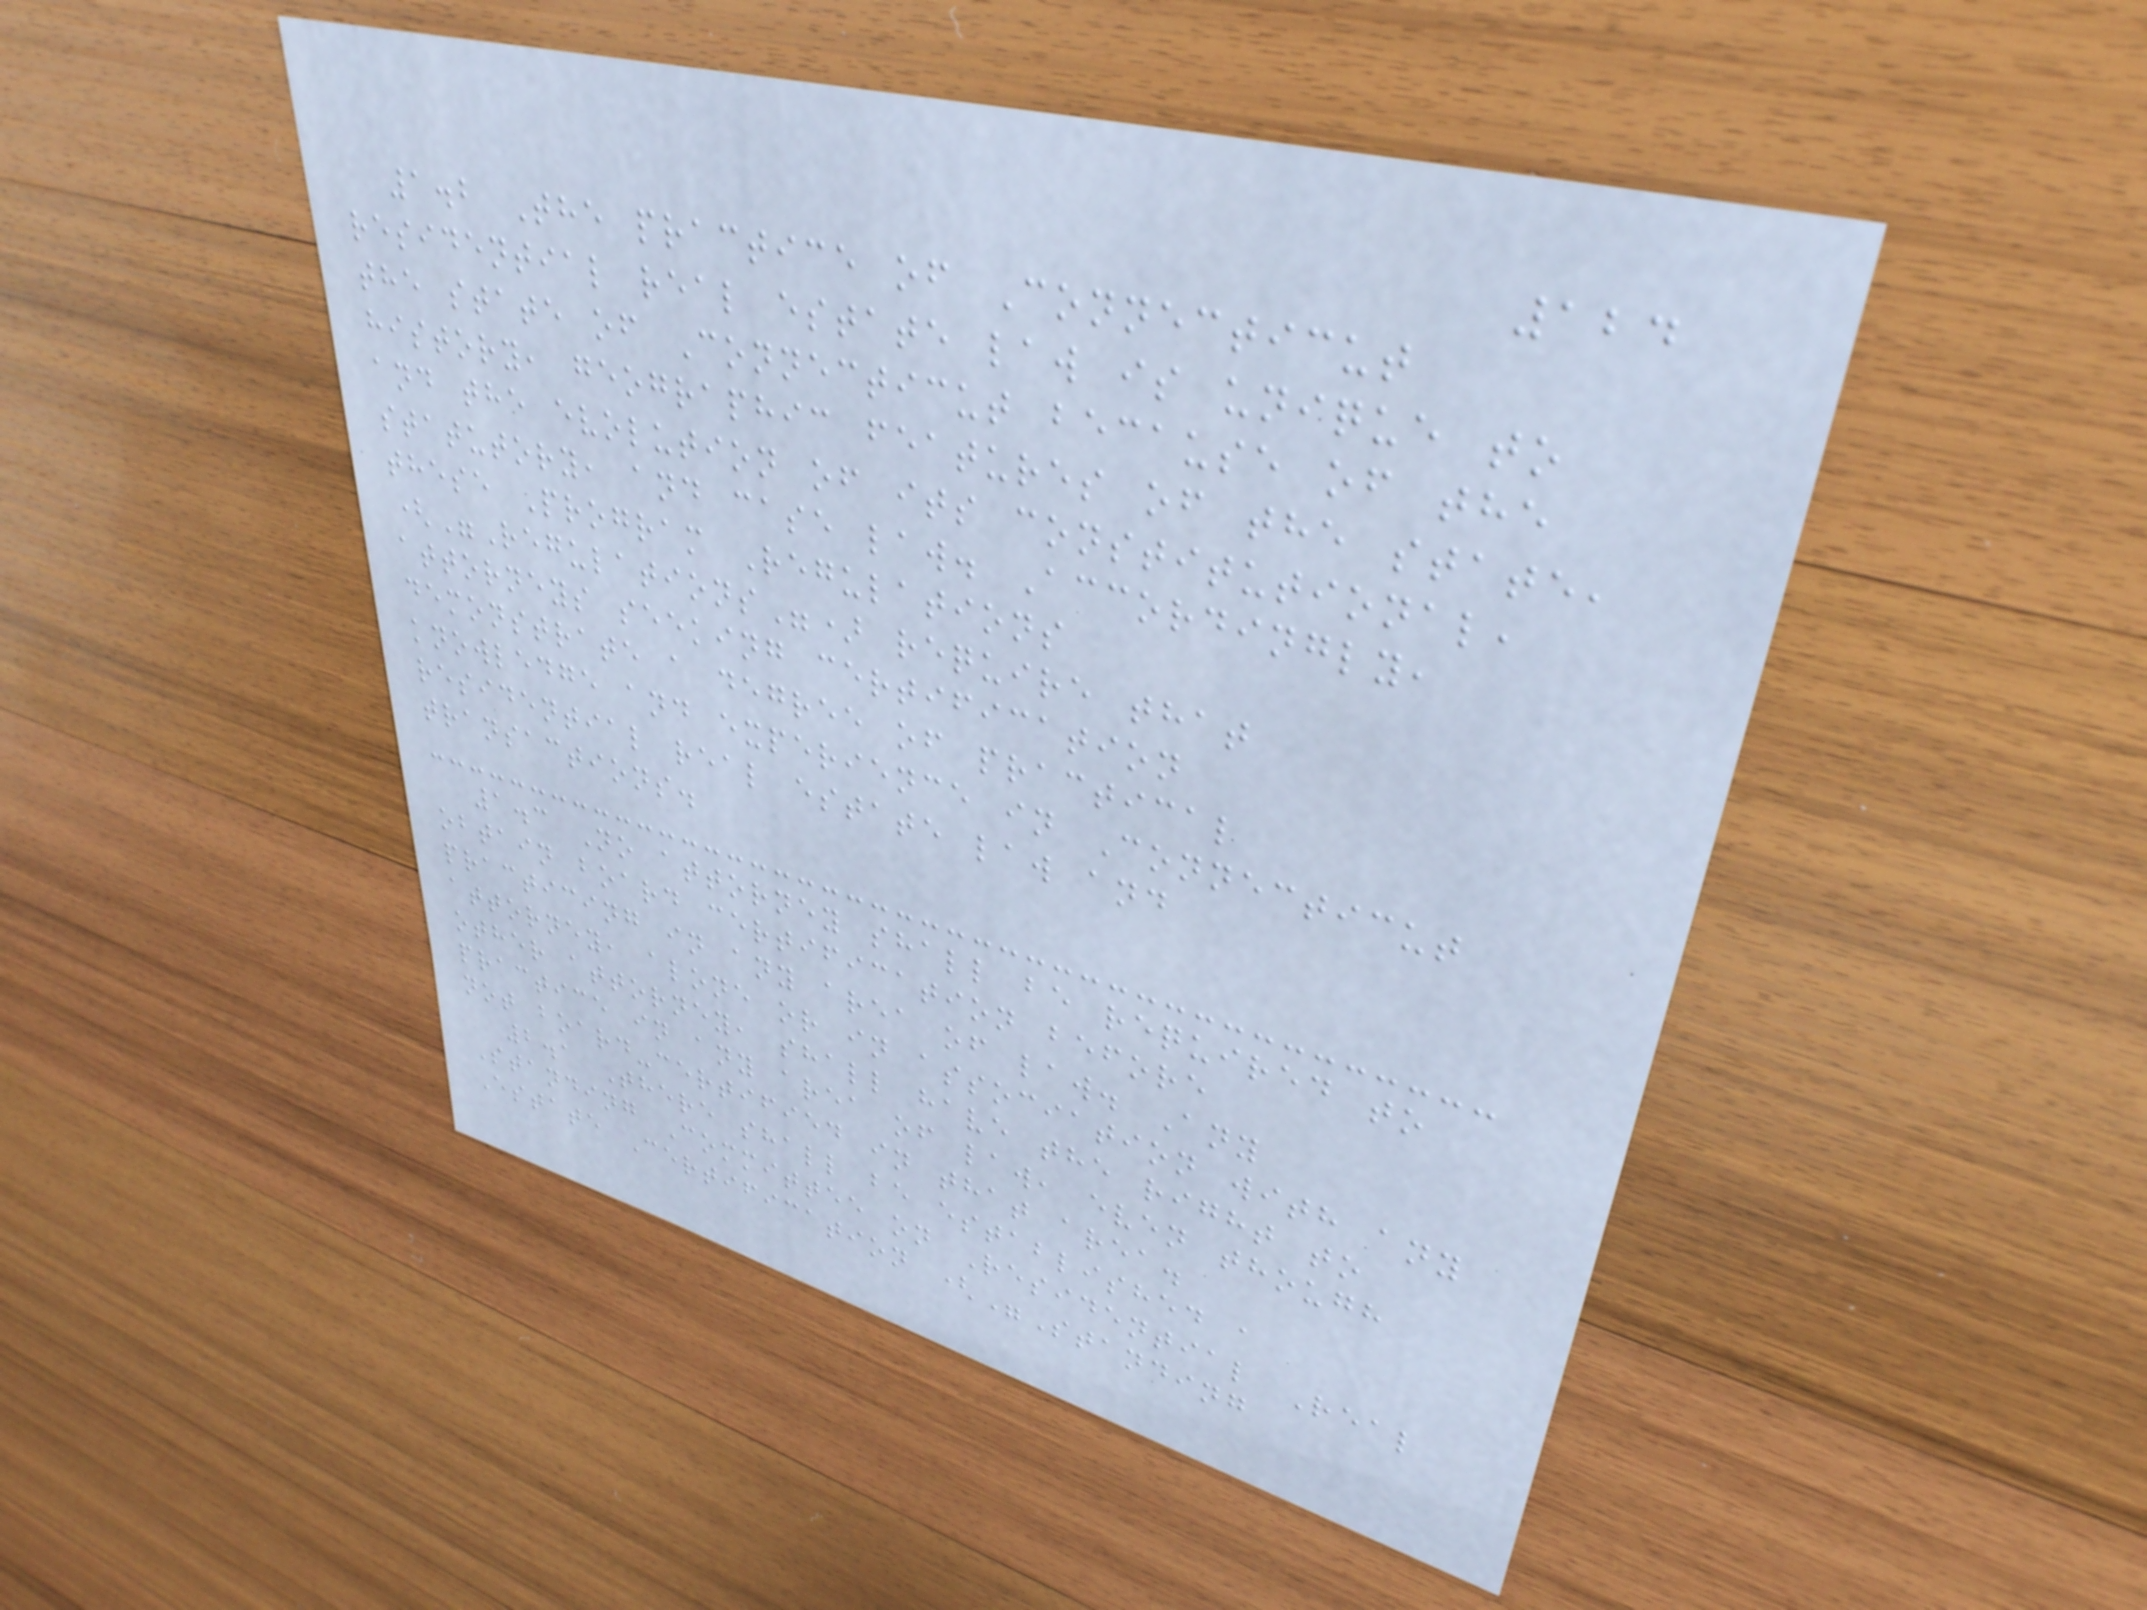124
1.2 The practice of Connecticut
residential real estate law is unique to
the state of Connecticut because of the
history, geographic features of the state,
and the evolution of its constitutional,
statutory, and case law. Accordingly,
these Program Regulations
("Regulations") require that
attorneys seeking certification
demonstrate a degree of practical
knowledge and experience in Connecticut
residential real estate law and
transactions.
1.3 No attorney shall be required to
obtain board certification before
practicing in any area of law. Any
attorney, alone or in association with any
other attorney, shall have the right to
practice in any area of law, even though
not board-certified in that area.
2.1 There shall be established a
Standing Committee on Residential Real
Estate Certification ("Standing
